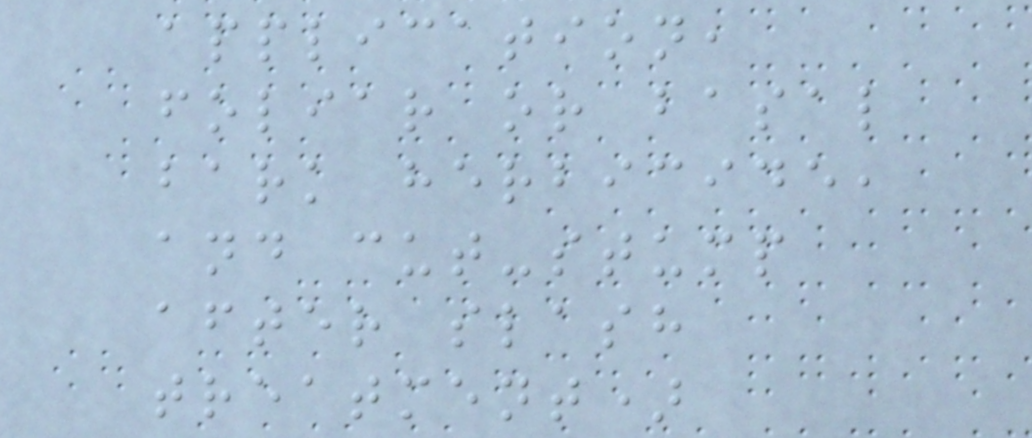application,
foliar or basal
bark herbicide,
and cut-stump
after slash
treatment)
